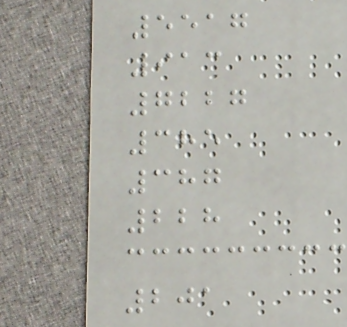5517
913
7227
385
387
228
201
